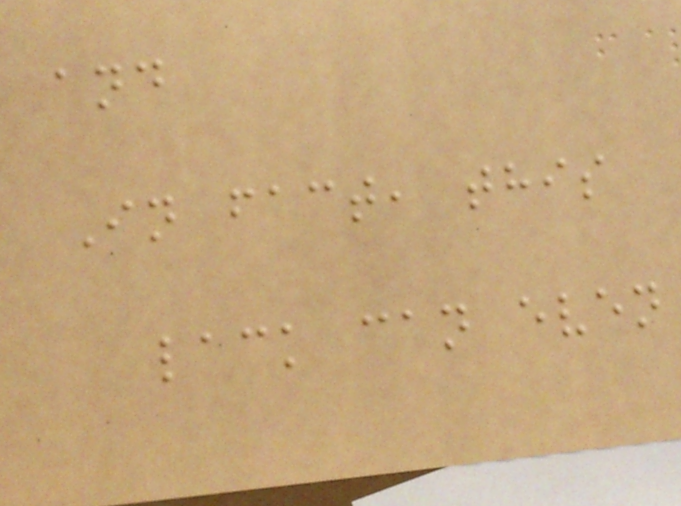and
In fact, this
lack can even
